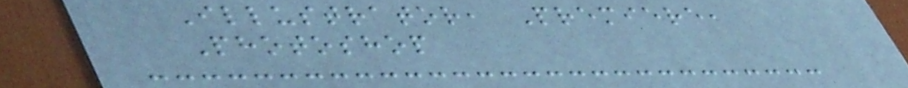Illustrator, Premiere,
Photoshop
